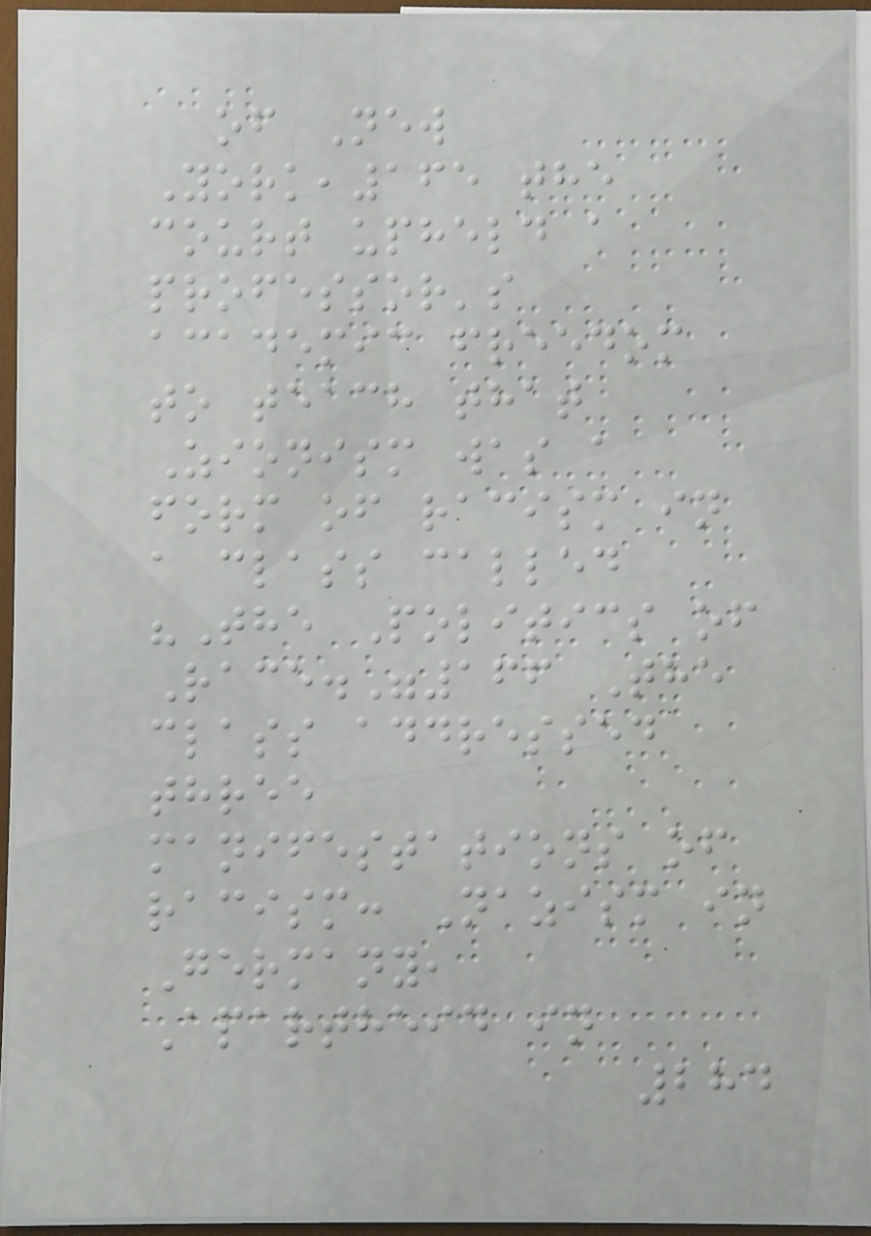of New
York,165 the
court upheld a
professor's
academic freedom
to teach that
Zionism was a
form of racism in
a class called
"The Politics of
Race."166 The
class addressed
three
manifestations of
racism: Nazism in
Germany,
Apartheid in
284
